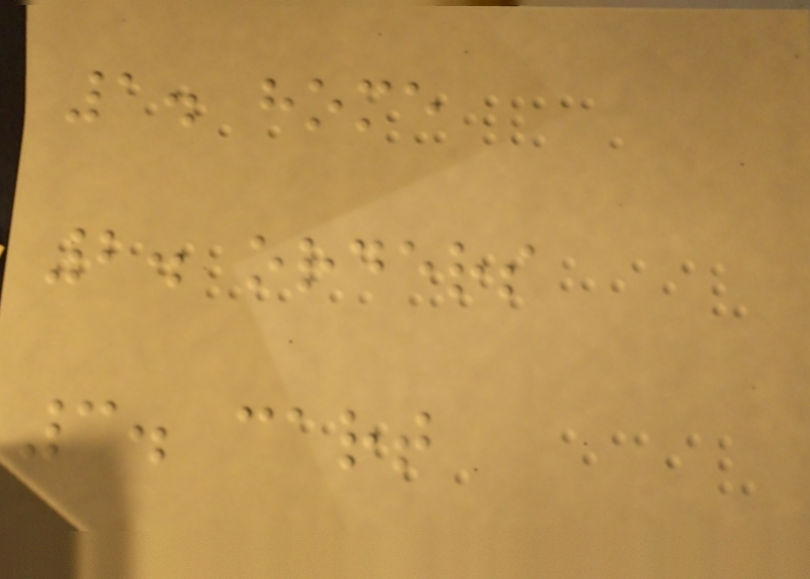1. home
2. orders
3. cart
